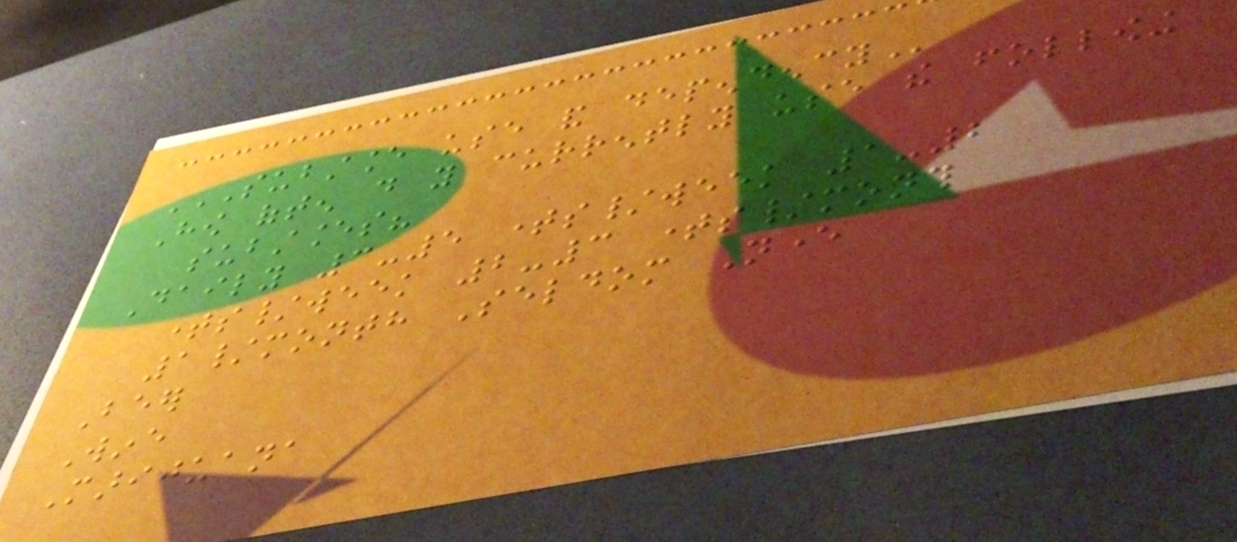SUBSTANCE USE AND DEPENDENCY
How often do you currently use the following
substances?
Daily 3-5 times/week 1-2
times/week 2-3 times/month
1/month Seldom Never
Beer
Wine
Marijuana
